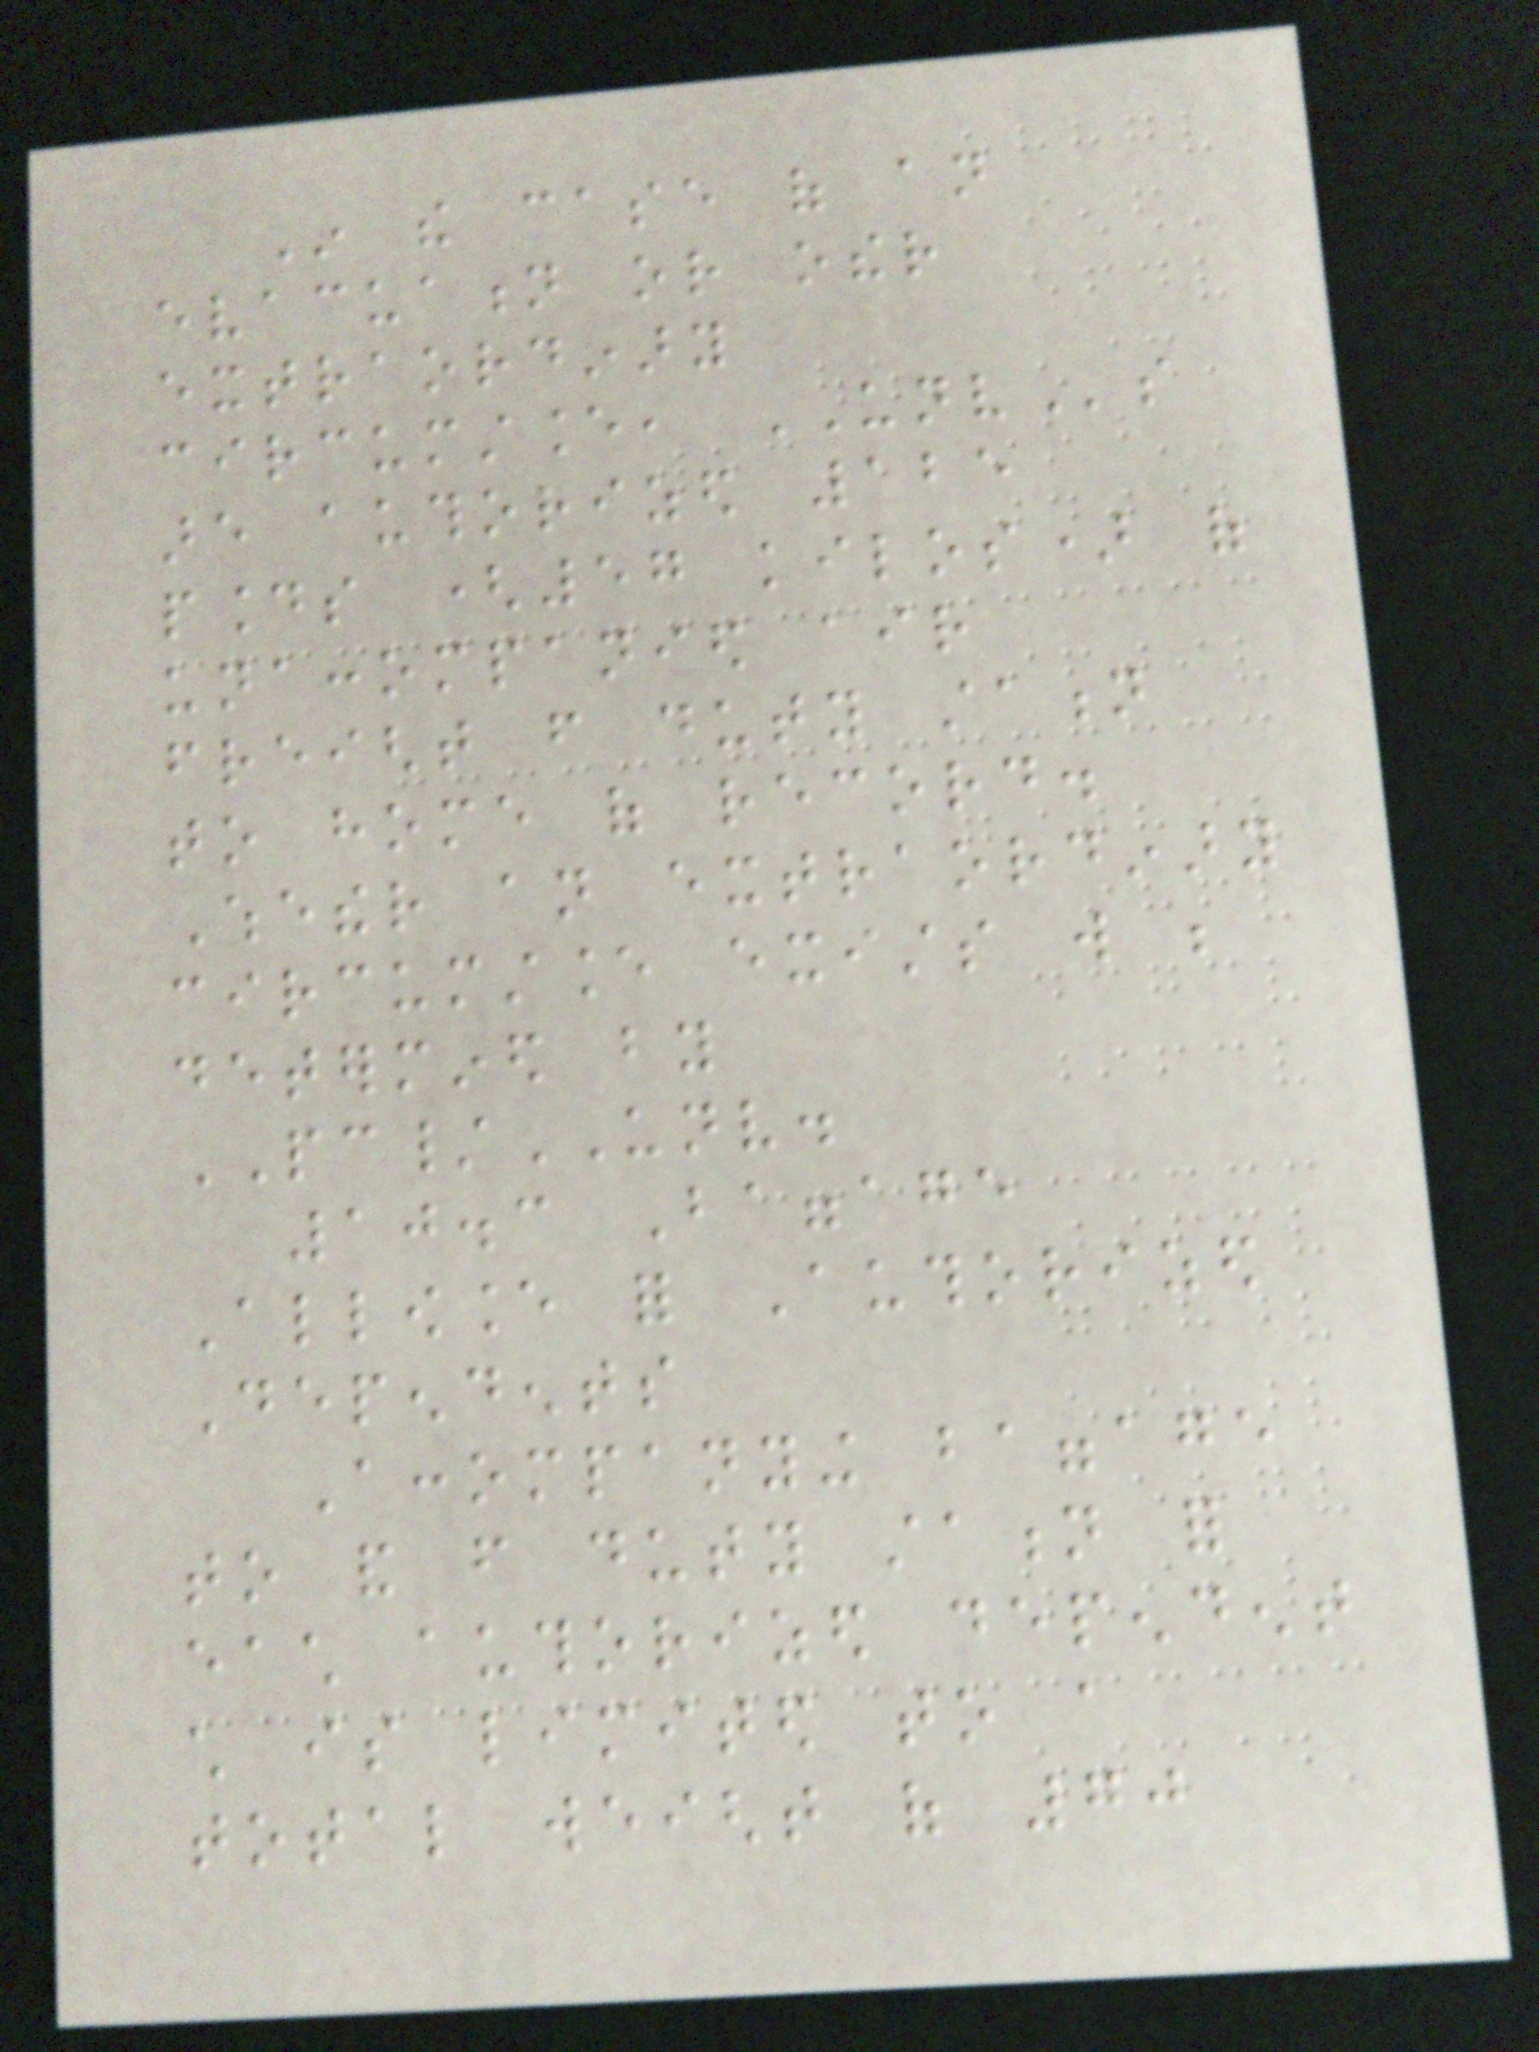In the case of an
evacuation or other
extraordinary
circumstance, UNVs
are authorized 125
pounds (57 kilos) of
unaccompanied air
freight from duty station
to home of record.
Whether an extraordinary
circumstance exists will be
determined by
PC/UNV.
10.3 Baggage
Allowance for Authorized
Dependents
Accompanying baggage
to and from duty station for
each authorized dependent
child is limited to a
total weight of 70
